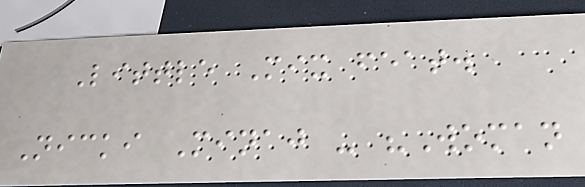Little Mix feat.
Nicki Minaj - "Woman
